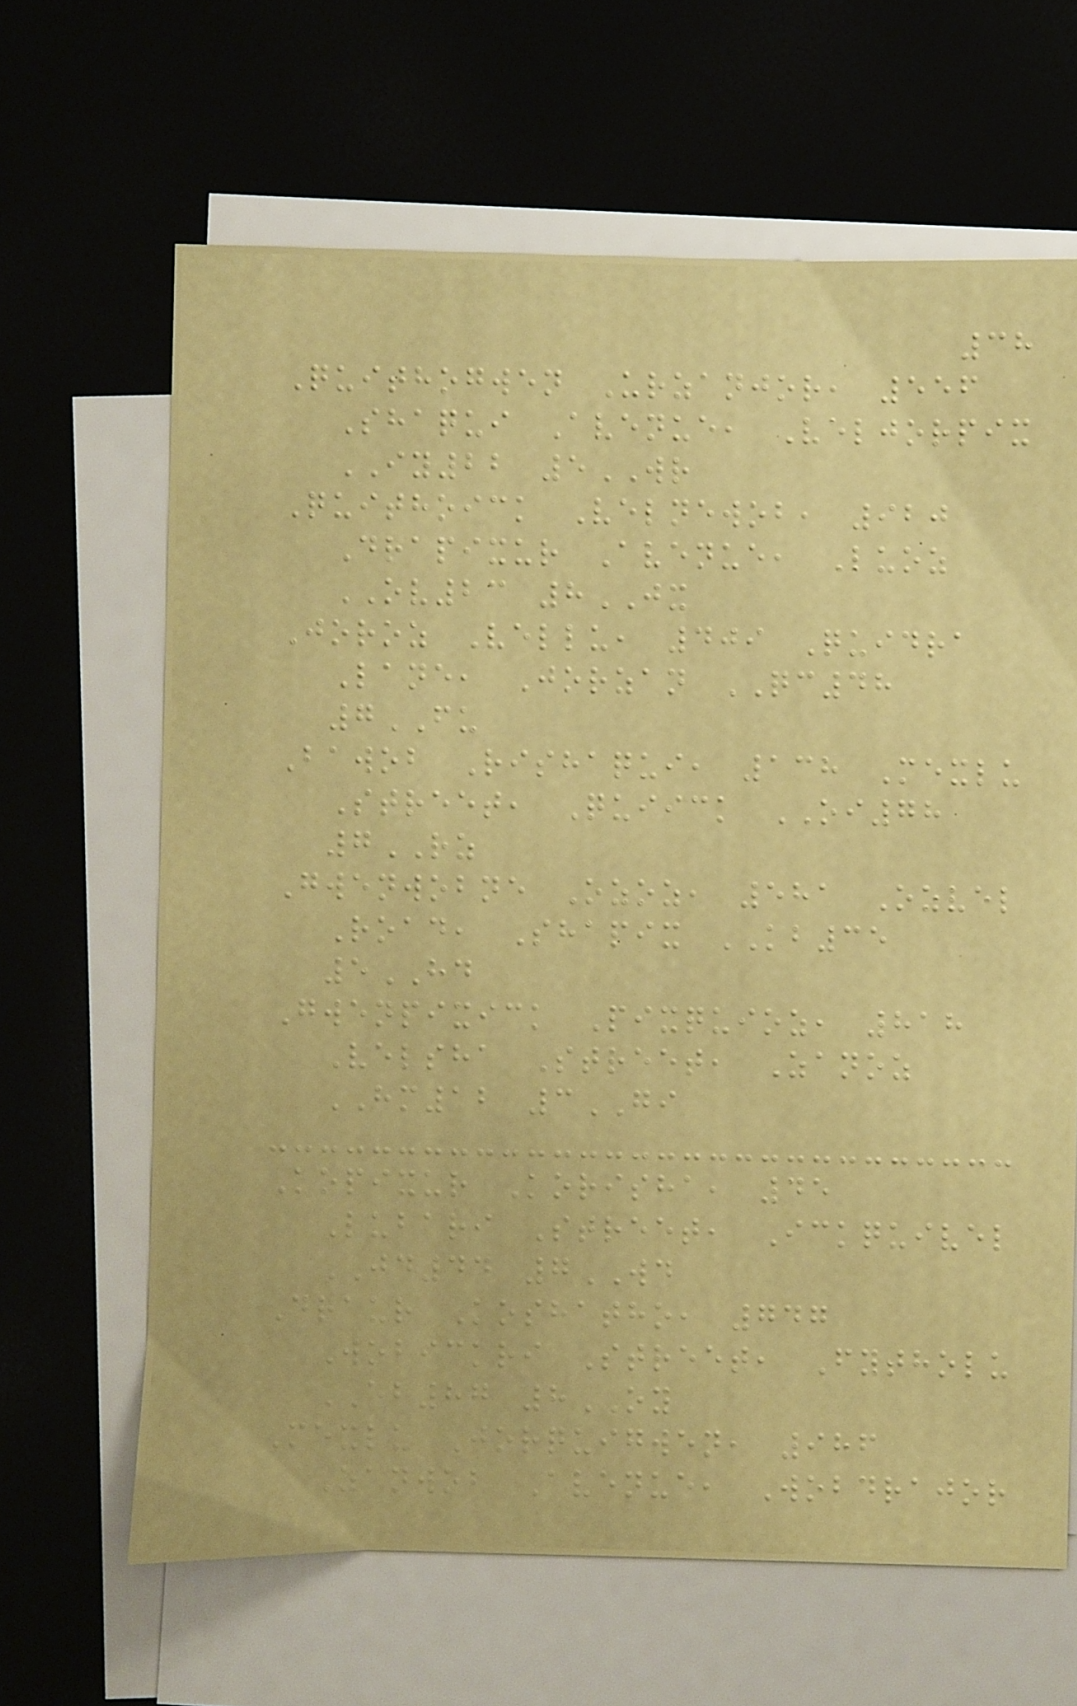38
Quithogwen Urzanjor, 556
Shaqui Avenue, Veljorpix
IY22 5WR
Quithoick Velnewob, 920
Drapixur Avenue, Luoz
OV23 8JX
Joroz Vellu, 409 Quidra
Lane, Jorzan QC48
7FU
Bawob Rishaqui, 138 Mexlu
Street, Quiick OI78
7RZ
Gwenwobne Ozoz, 581 Ozvel
Road, Shapix KB35
5HD
Gwenpixick Pixquioz, 818
Velsha Street, Zanoz
HM12 3GI
Kopixur Korisha, 45
Lubari Street, Ickquivel
JD44 7WD
Draur Koshatho, 747
Wobickri Street, Fytholu
EB87 8OY
Mexlu Jorquigwen, 986
Zanwob Avenue, Wobdrajor
